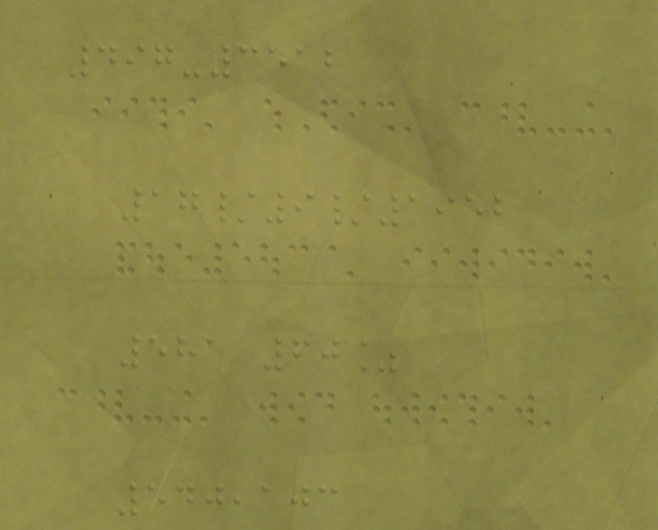497-3512
17/9/1952
581 60%
540,103
